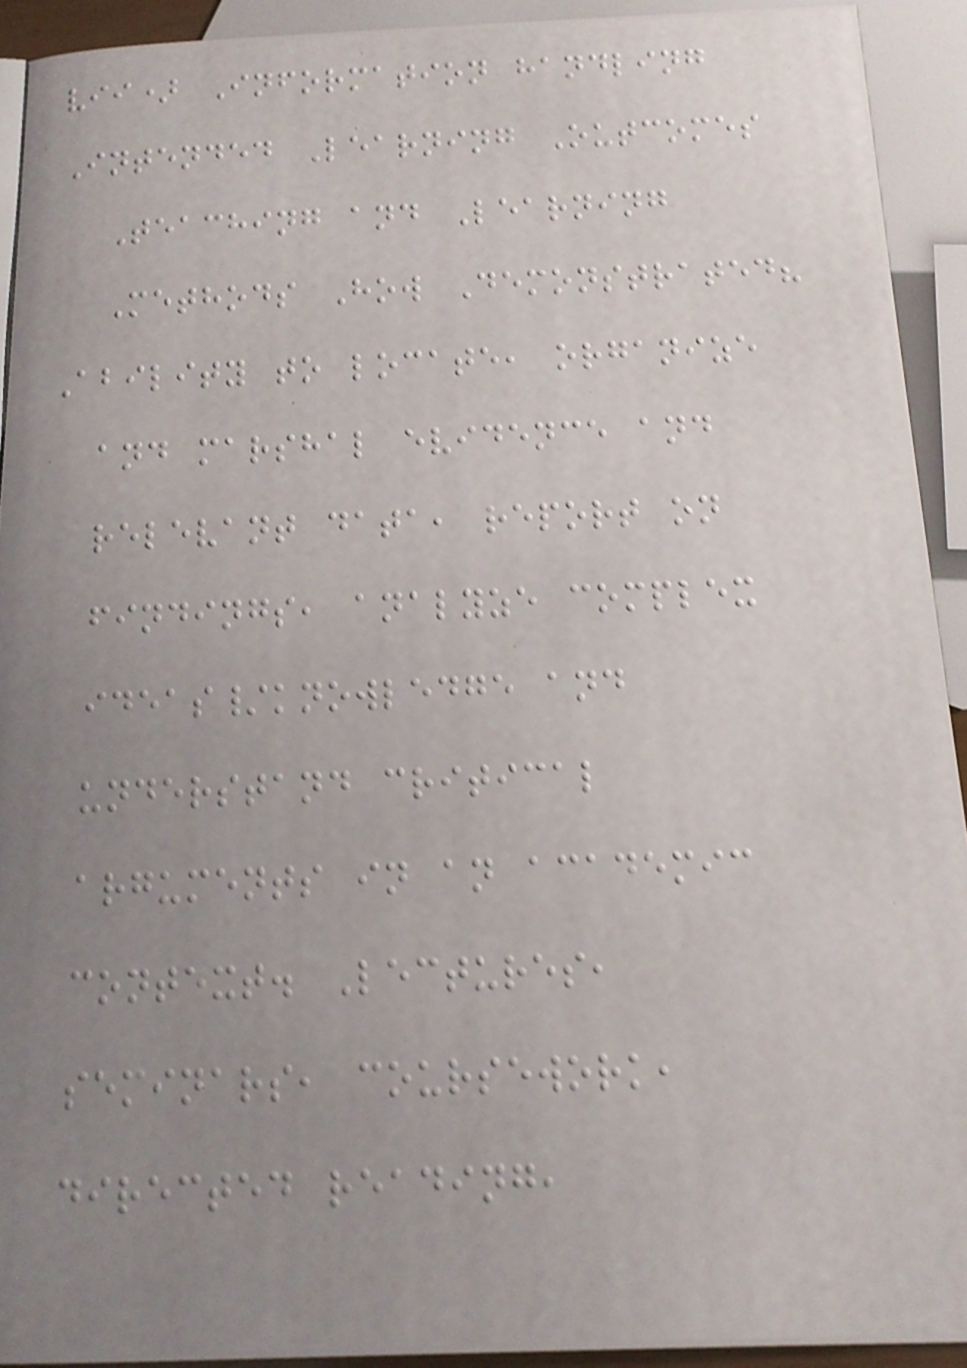vii) Information handling
Intended Learning Outcomes
Teaching and Learning
Methods How Demonstrated?
Ability to locate, organize
and marshal evidence and
relevant data, report on
findings, analyze complex
ideas/knowledge and
understand critical
arguments in an academic
context. Lectures,
seminars, coursework,
directed reading,
